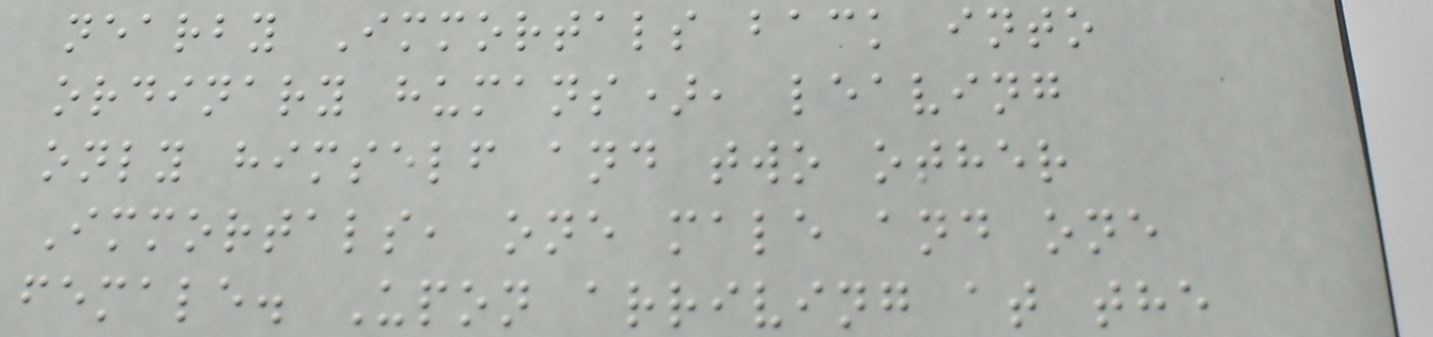nearby Immortals back into
ordinary humans), leaving
only himself and two other
Immortals, one male and one
female. Upon arriving at the
